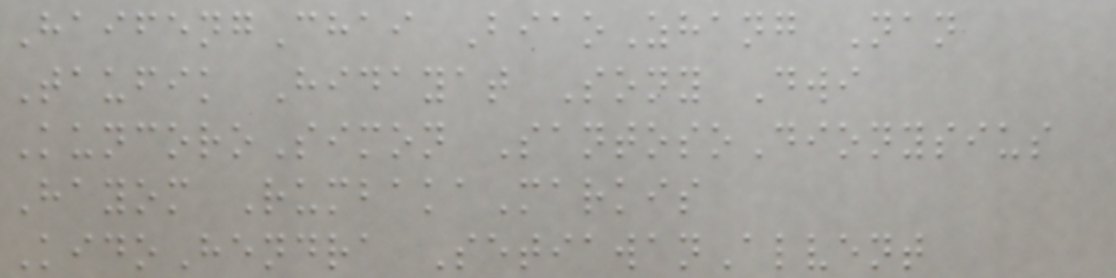HaifengChai BiaoZhang Nan
Taufik Hidayat Sony Dwi
KuncoroSimon SantosoDionysius
Hayom RumbakaMarkis
KidoHendra SetiawanAlvent
